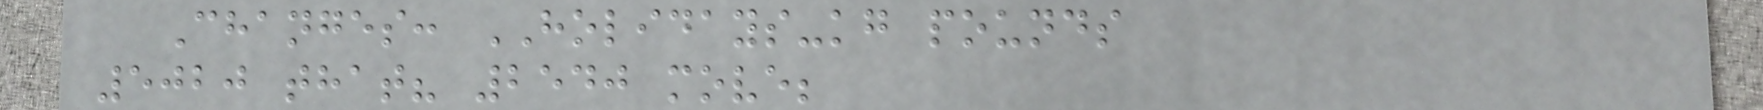Changes: HOLIDAYS-kg pounds
5020 that? 2540 move;
